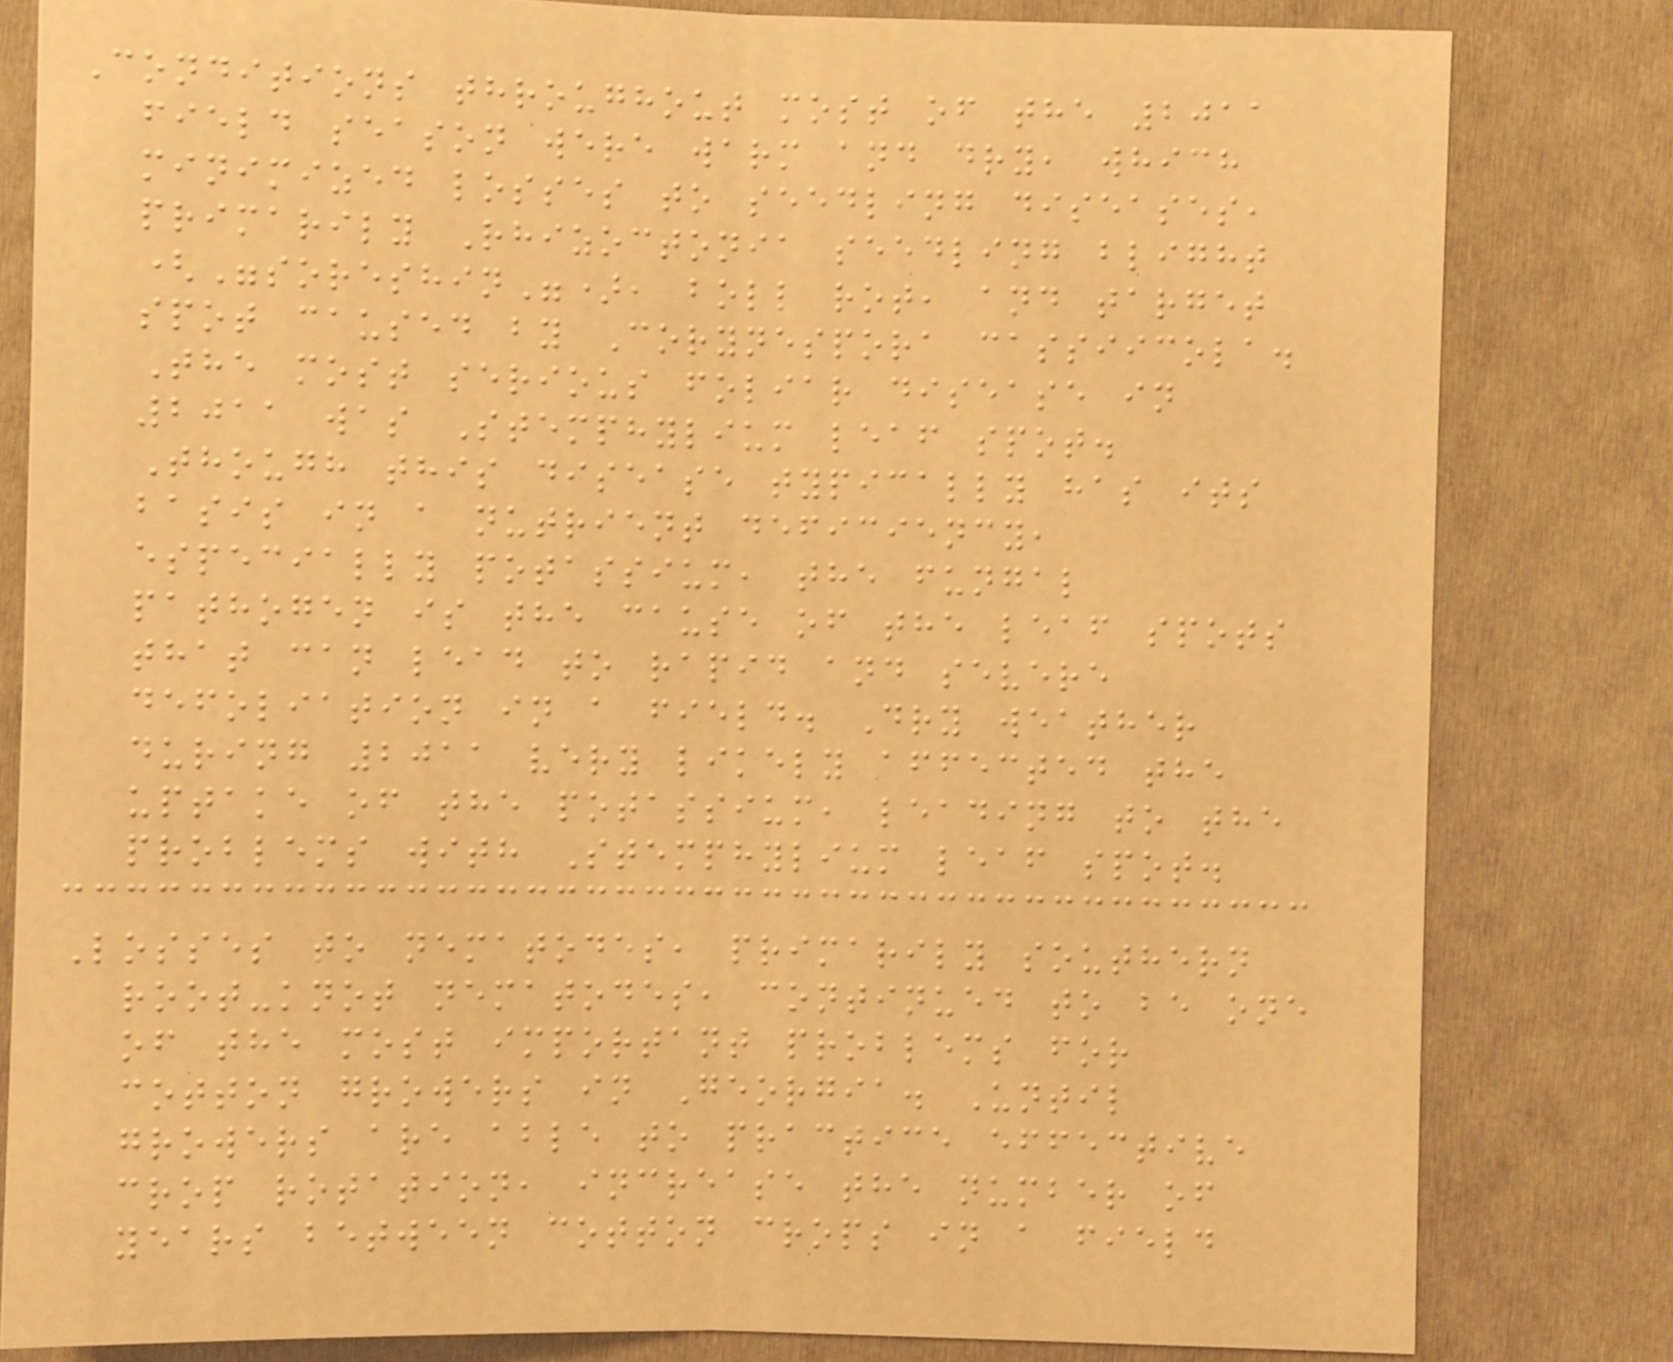Conditions throughout most of the 2011
field season were warm and dry, which
minimized losses to seedling diseases,
primarily Rhizoctonia seedling blight
("soreshin"), boll rot, and target
spot caused by Corynespora cassiicola.
The most serious foliar disease in
2011 was Stemphylium leaf spot.
Though this disease typically has its
basis in a nutrient deficiency,
especially potassium, the fungal
pathogen is the cause of the leaf spots
that can lead to rapid and severe
defoliation in a field. Dry weather
during 2011 very likely affected the
uptake of the potassium, leading to the
problems with Stemphylium leaf spot.
Losses to nematodes, primarily southern
root-knot nematodes, continued to be one
of the most important problems for
cotton growers in Georgia. Until
growers are able to practice effective
crop rotation, increase the number of
years between cotton crops in a field
